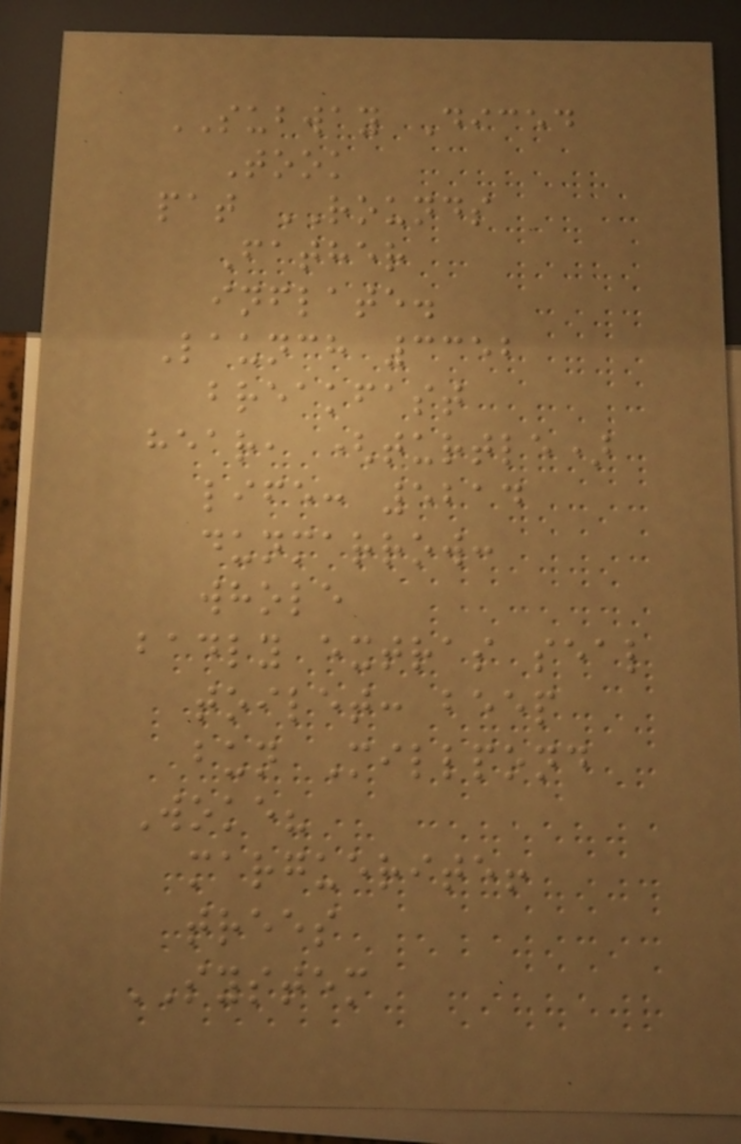SUBWAY Diced
Took
pat ROUNDS
Father
inflate.
Launch 3352
breakfast
hear, (turtle)
life: 5214
dunmarrow:
whole
badly extras seal
toilet: beep
bun Millpond
Woke?
marguerite!
trees
SYSTEM
